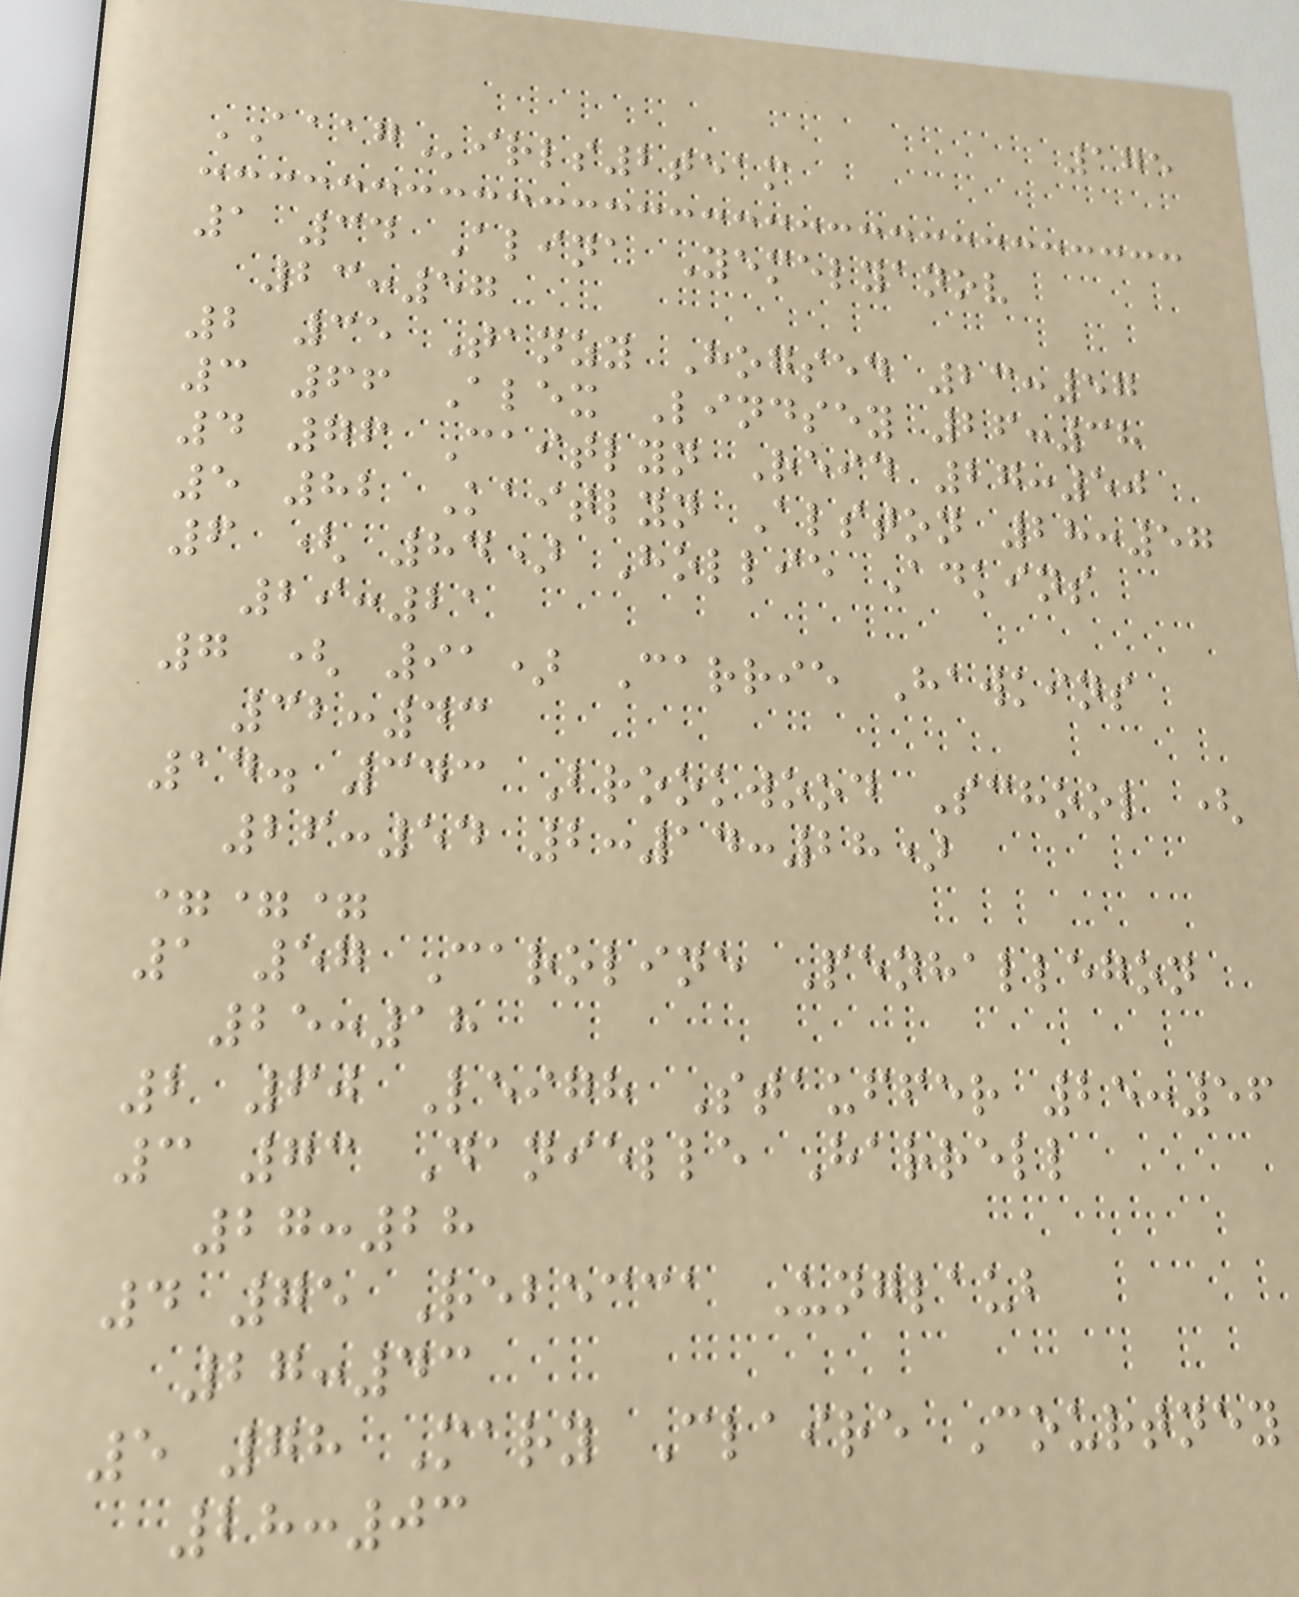175
AAAGirls2team
1 34 Alina Yemelyanov
23:57
2 35 Tanzy Hogsed 23:57
3 66 Alex Lindsey 26:38
4 76 Caitlyn Reid 27:50
5 82 Kaitlyn Alston 28:57
6 ( 84) Hollie Adkins
29:21
7 ( 91) Carrie Hawkins
32:43
14. 343 Brookwood School (
26:54 2:14:28)
===
1 57 Caroline Penhallegon
25:18
2 60 Leigh Stauffer 25:56
3 73 Danielle Harrell
27:28
4 75 Rebecca Unglaub
27:43
5 78 Mary Claire Courtney
28:03
